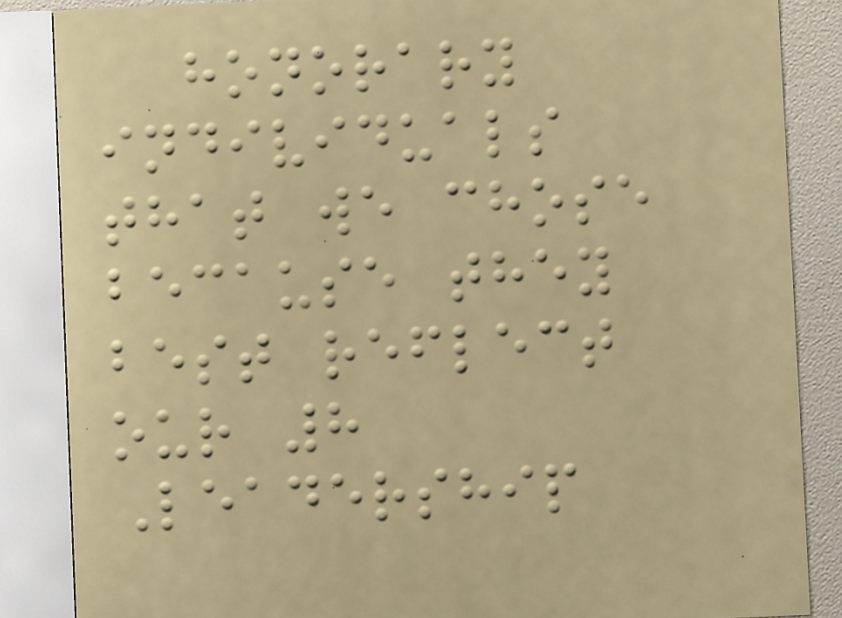honorary
individuals
that we chose
because they
best reflect
our 8
Leadership
